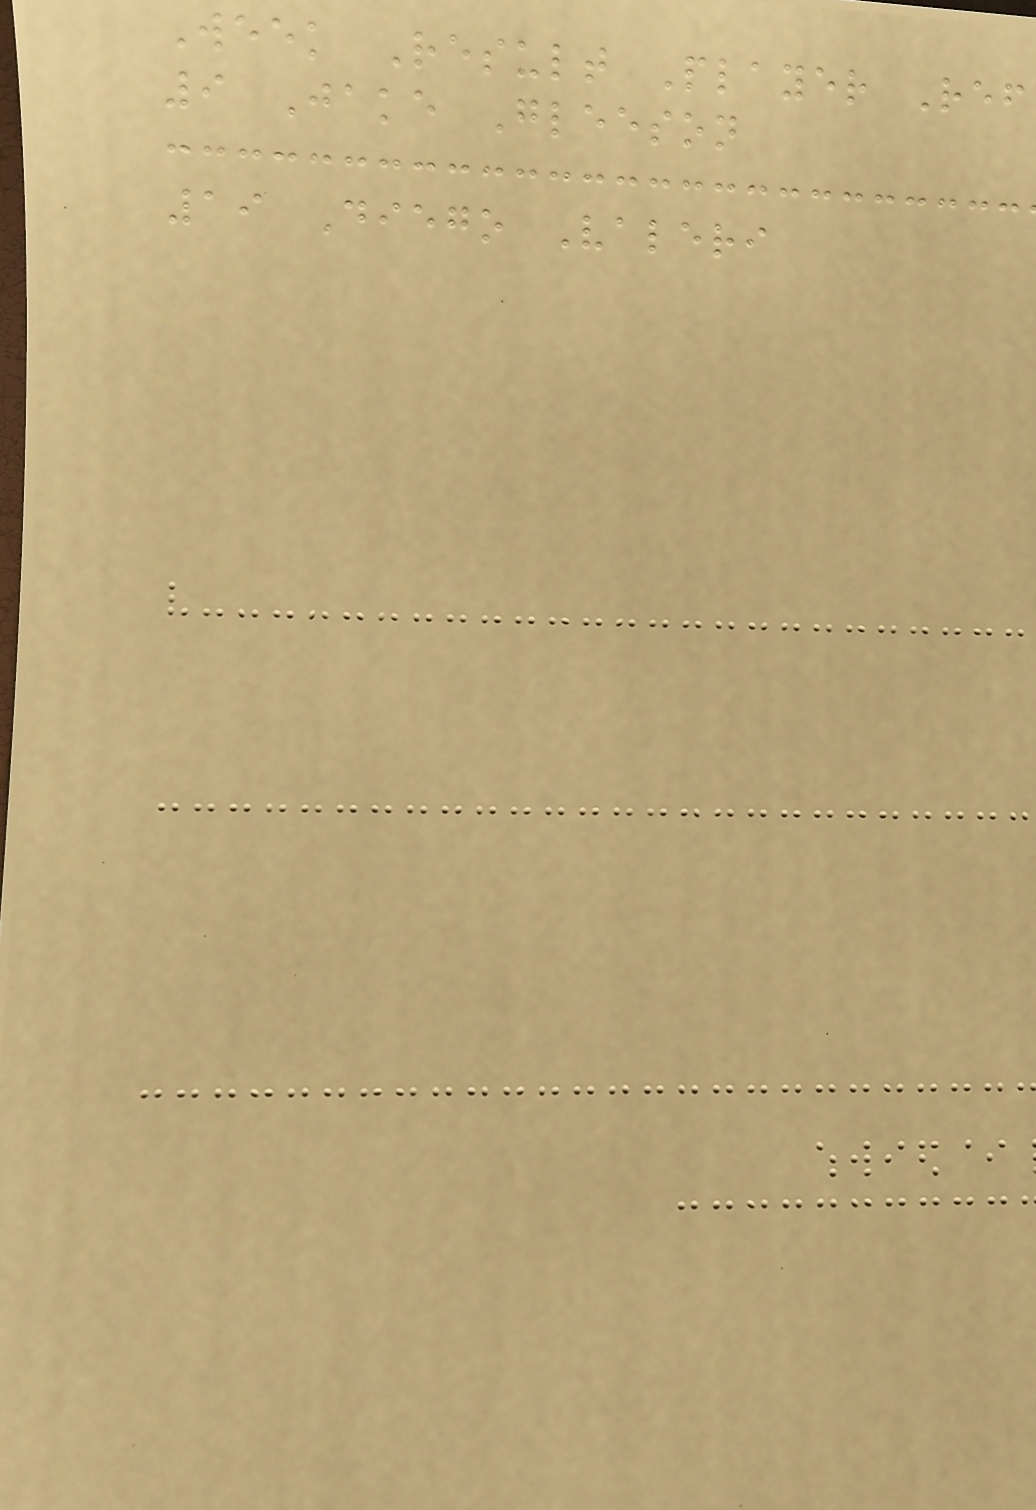Week Result Player Ref
9 Jake Gleeson
19 Diego Valeri
